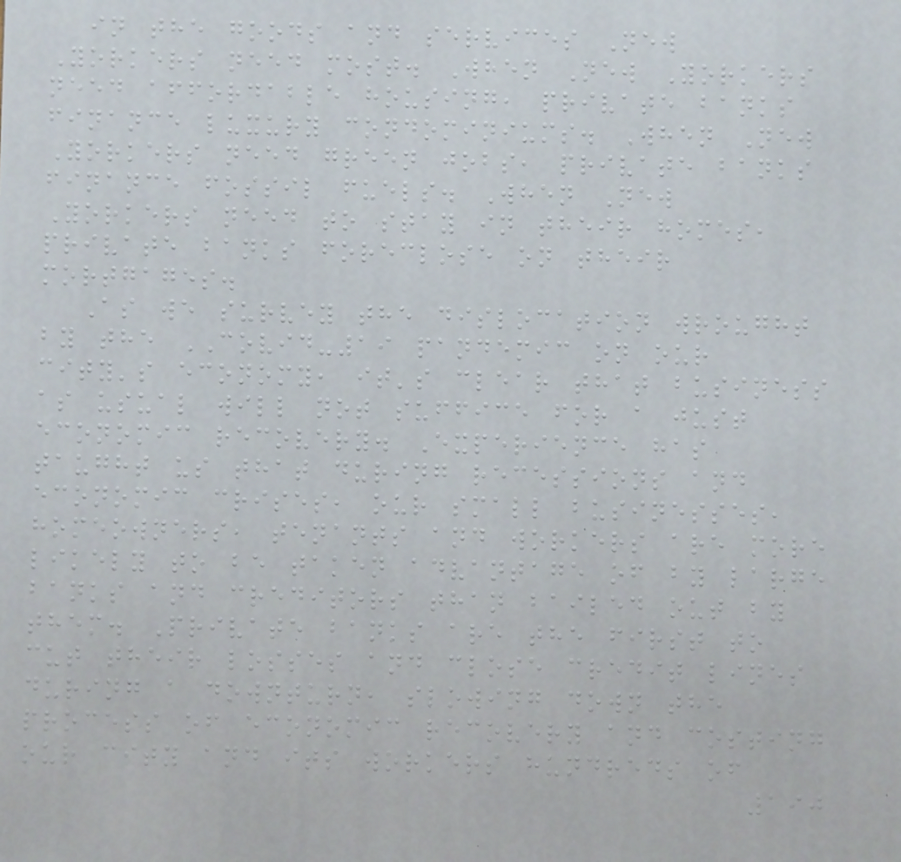in the goods and services New
Yorkers need most. When New Yorkers
need affordable housing, private banks
finance luxury condominiums. When New
Yorkers need green jobs, private banks
finance fossil fuels. When New
Yorkers need to stay in their homes,
private banks foreclose on their
mortgages.
As we survey the dislocation wrought
by the COVID-19 pandemic on our
city's economy, it's clear that business
as usual will not suffice for a just
economic recovery. Experience has
taught us that during recessions and
economic crises, our small businesses,
homeowners, tenants and workers are more
likely to be taken advantage of by large
banks and creditors than bailed out by
them. Private banks are the first to
cut their losses and close credit lines
during a downturn, slowing down the
process of economic recovery and costing
our city and its workers hundreds of
190
